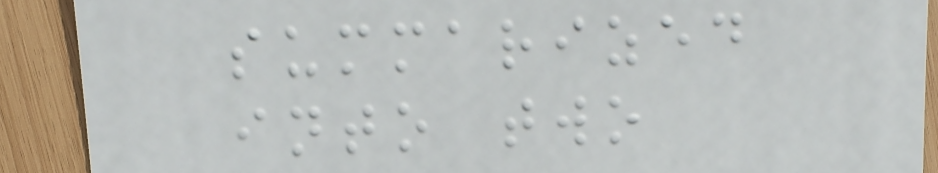summarized
into two
